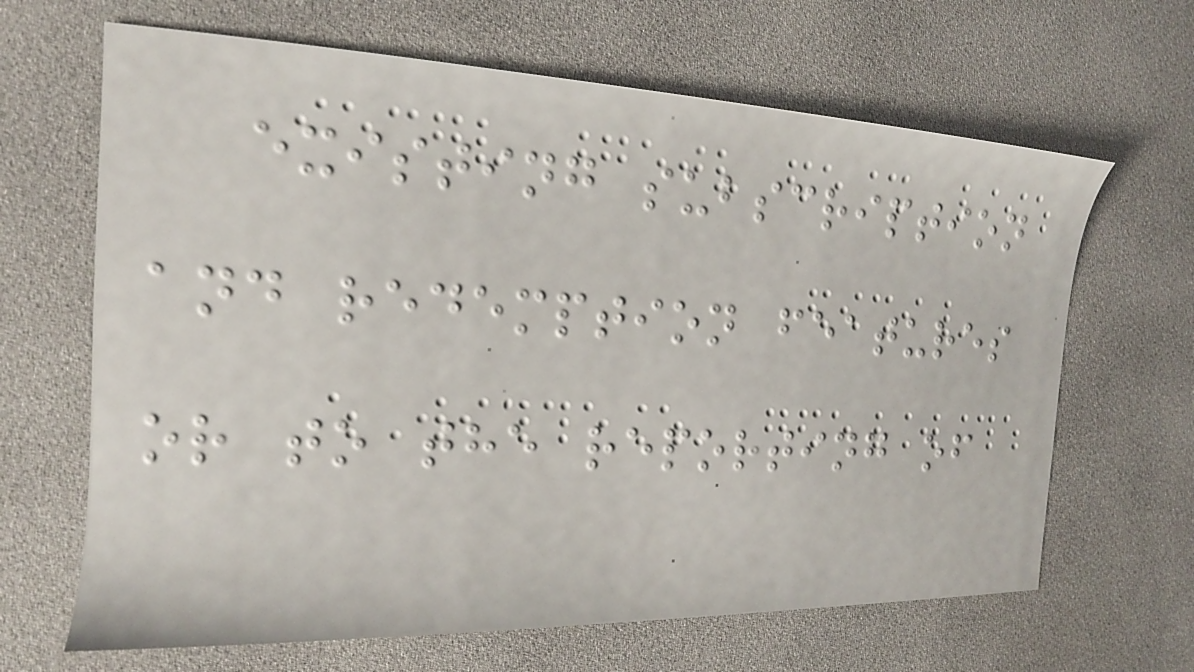existing subscription
and redemption features
or to the reporting of
